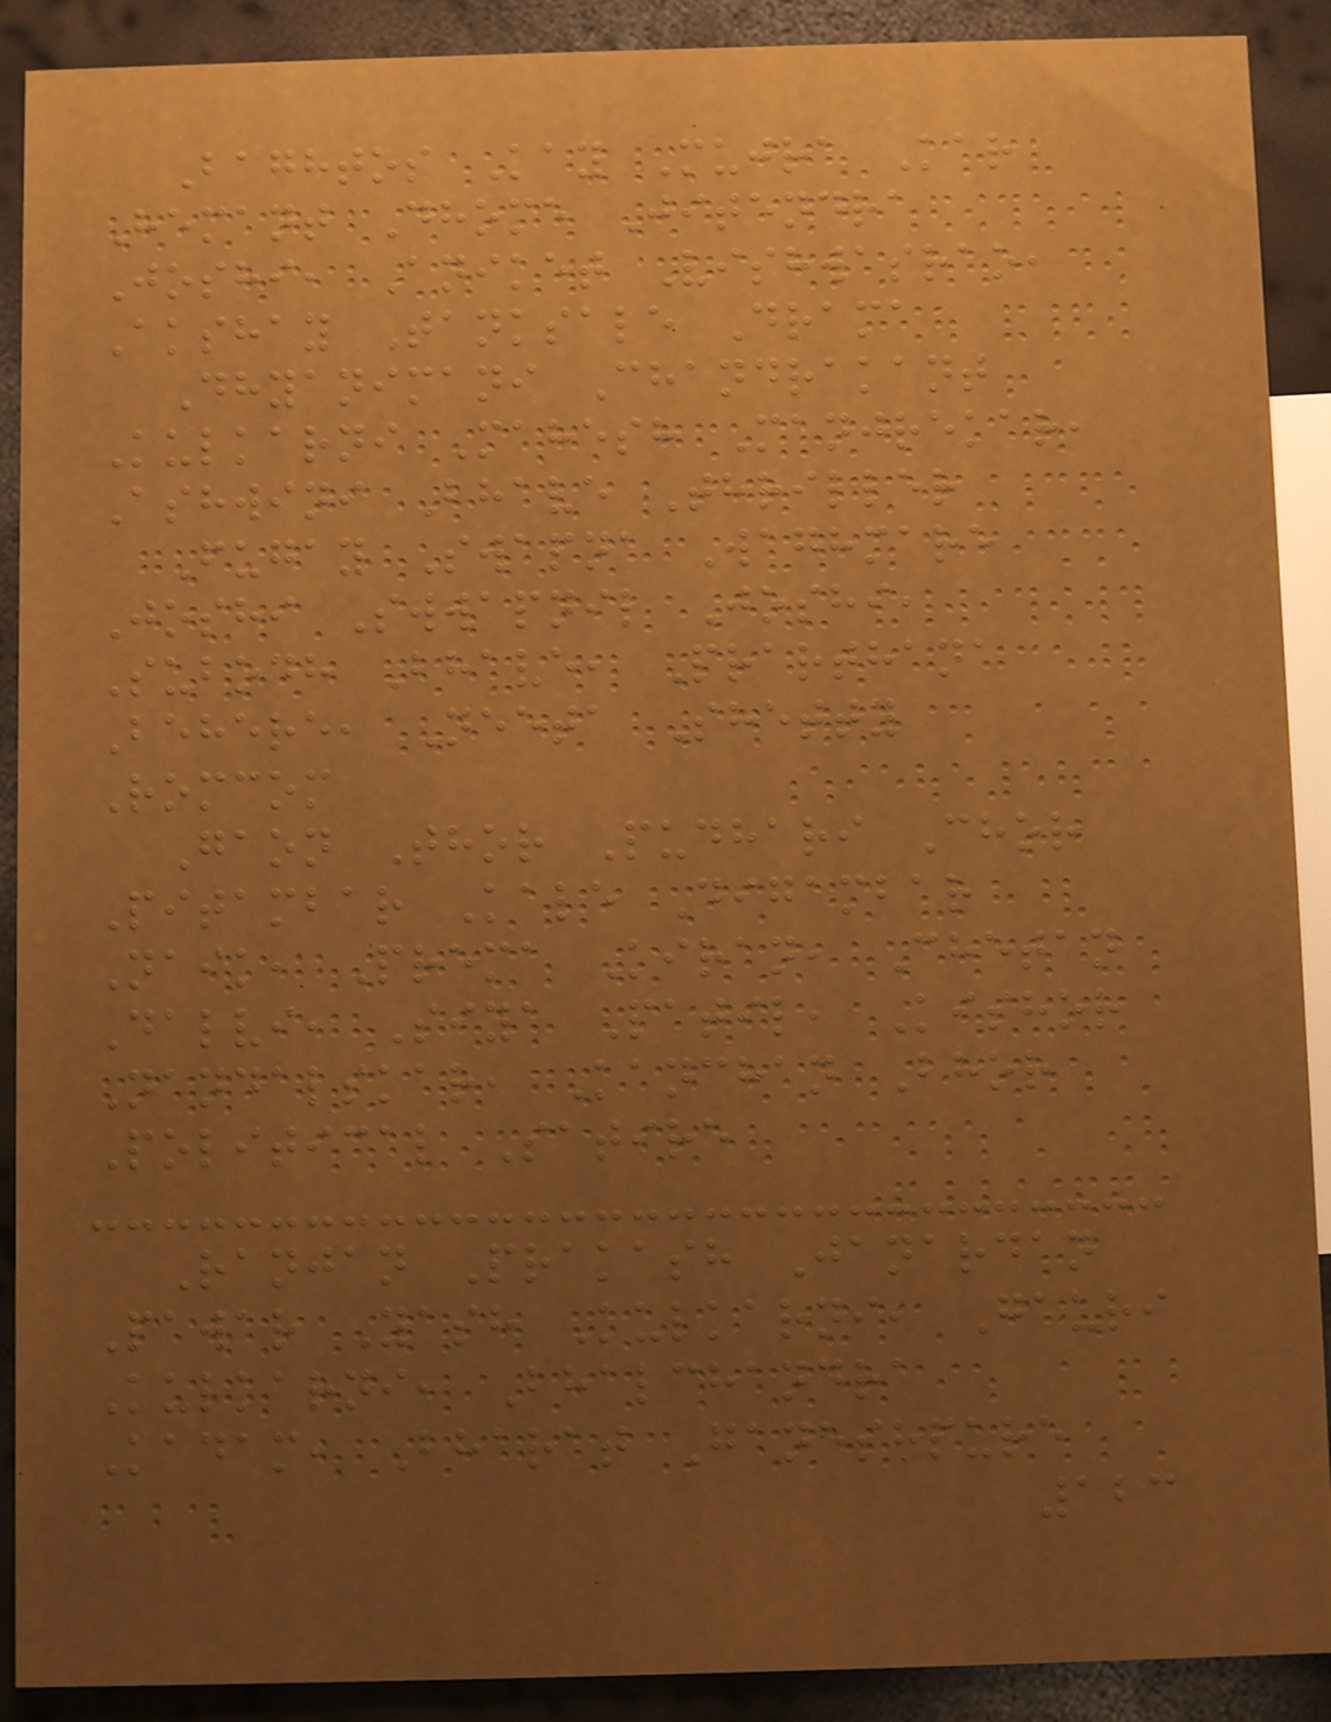Baghtos Kay Mujra Kar
Hemant Dhome Jitendra
Joshi, Aniket Vishwasrao,
Akshay Tanksale Drama
Dhyanimani Chandrakant
Kulkarni Mahesh Manjrekar,
Ashwini Bhave Thriller
Fugay Swapna Waghmare
Joshi Swwapnil Joshi,
Subodh Bhave, Prarthana
Behere, Neeta Shetty
Romcom
Gaon Thor Pudhari Chor
Pitambar Kale Digambar
Naik, Prema Kiran, Chetan
Dalvi, Siya Patil, Kishor
Nandalskar, Kanchan Bhor
Political Satire
Ranjan Prakash Janardan
Pawar Yash Kulkarni, Gauri
Kulkarni, Bhalchandra
Kadam, Bharat Ganeshpure
123
